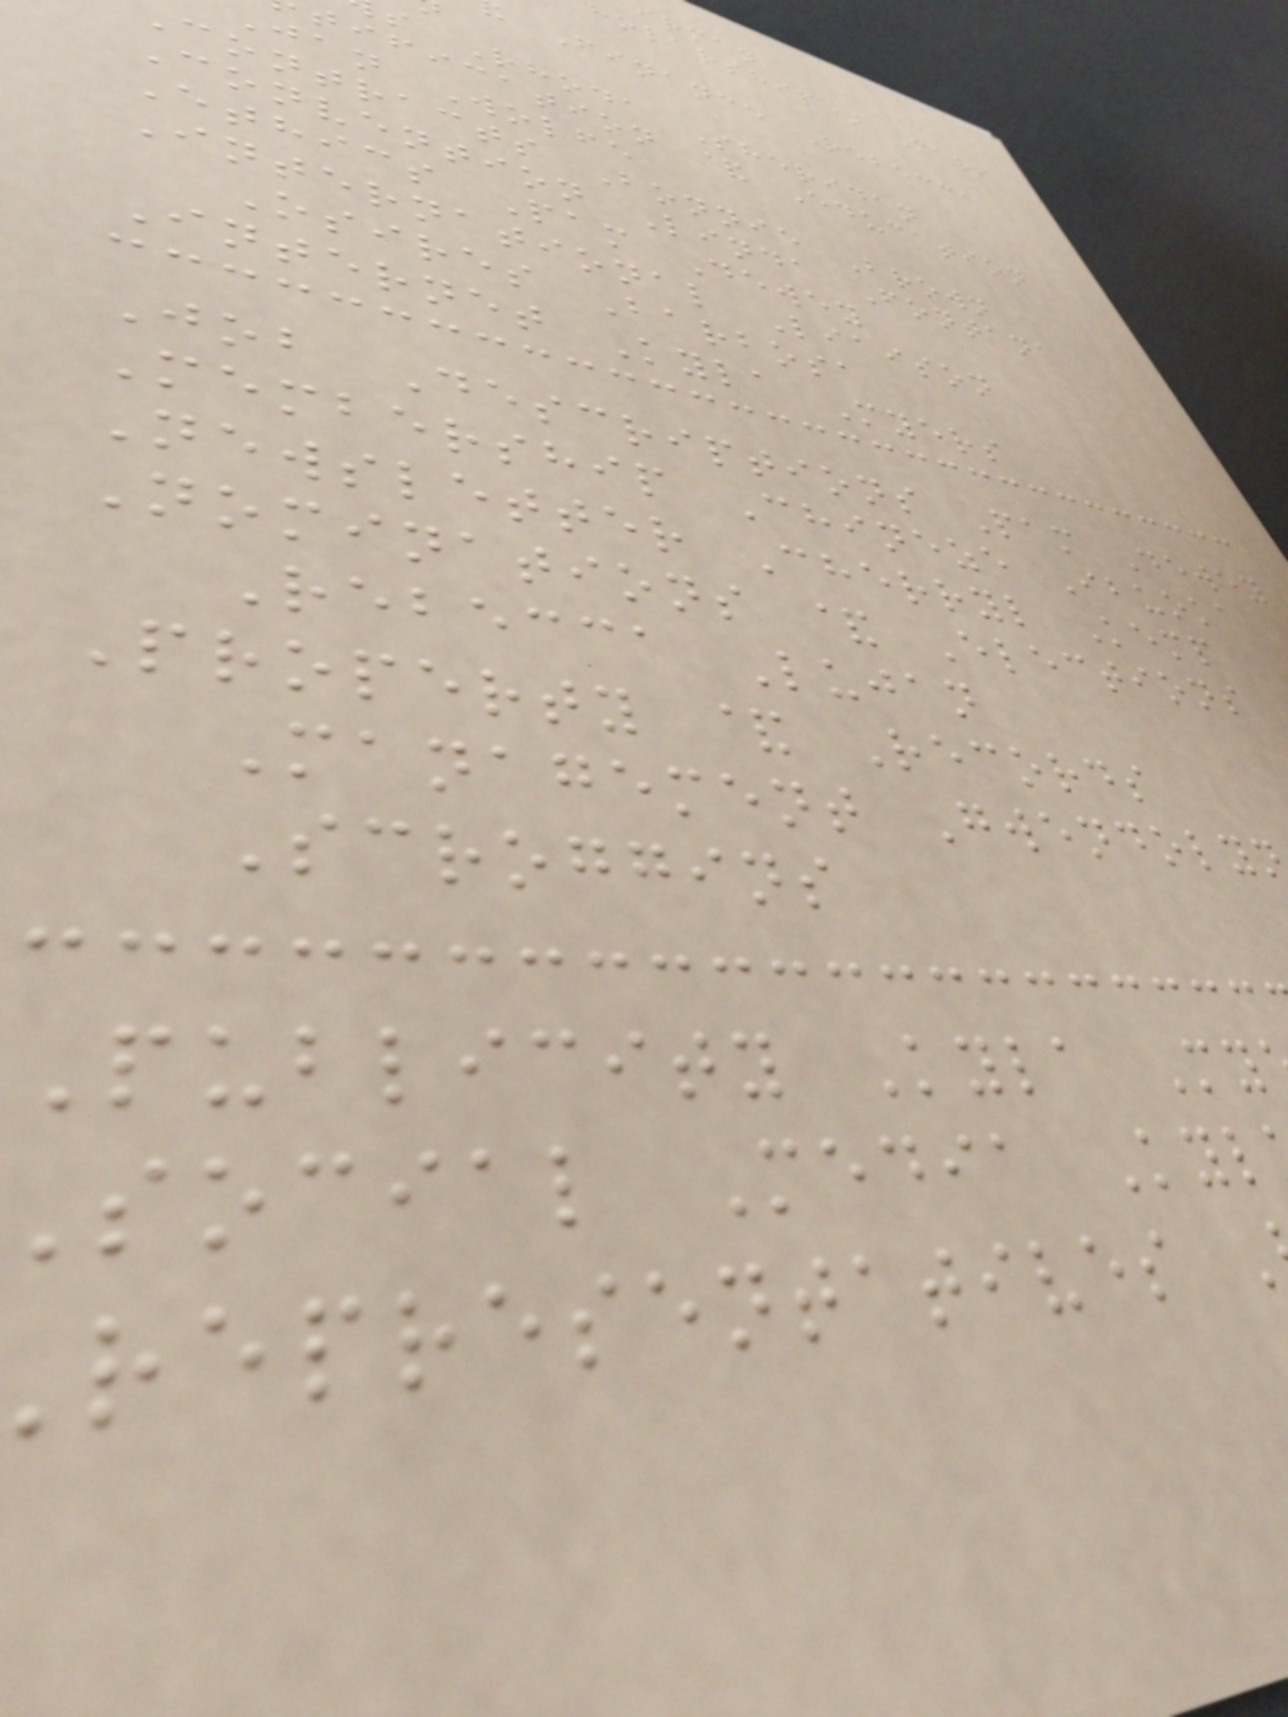irman
holarship) Mari
Finance Rebecca
s Rhoda Sheridan
tification & Education
jan Wolfe
contracts Bonnie Brown
Convention Linda Fontana
Ethics Pam Dewey
International Liaison
Osires Barbosa
Internet Kyla Myers
Job Descriptions Pam Dewey
Membership Chineze Ibuoka
Newsletter Cherryl Kemp
Nominations & Elections
Rebecca Lujan
Property & Records
Management Gwendoly
Scroggins
Publicity Kyla My
social Media Kyl
representatives
